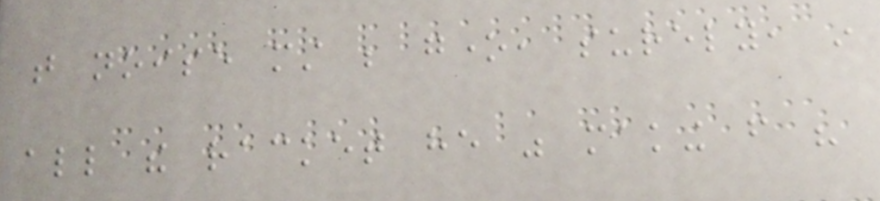that noise must be gone, surely, in
all the racket he was making from his
